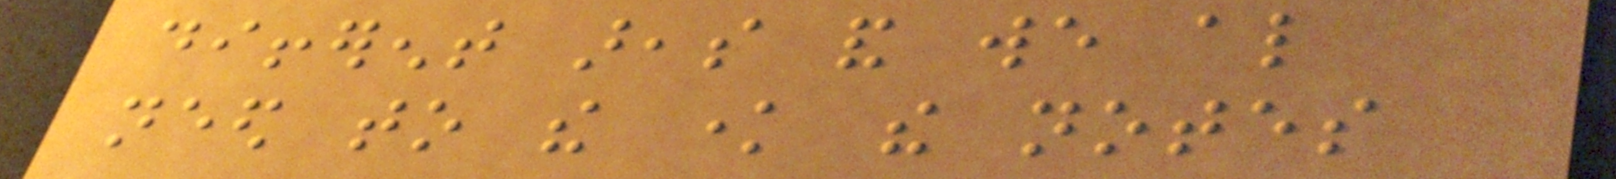different areas and we also
need to the know the notes
